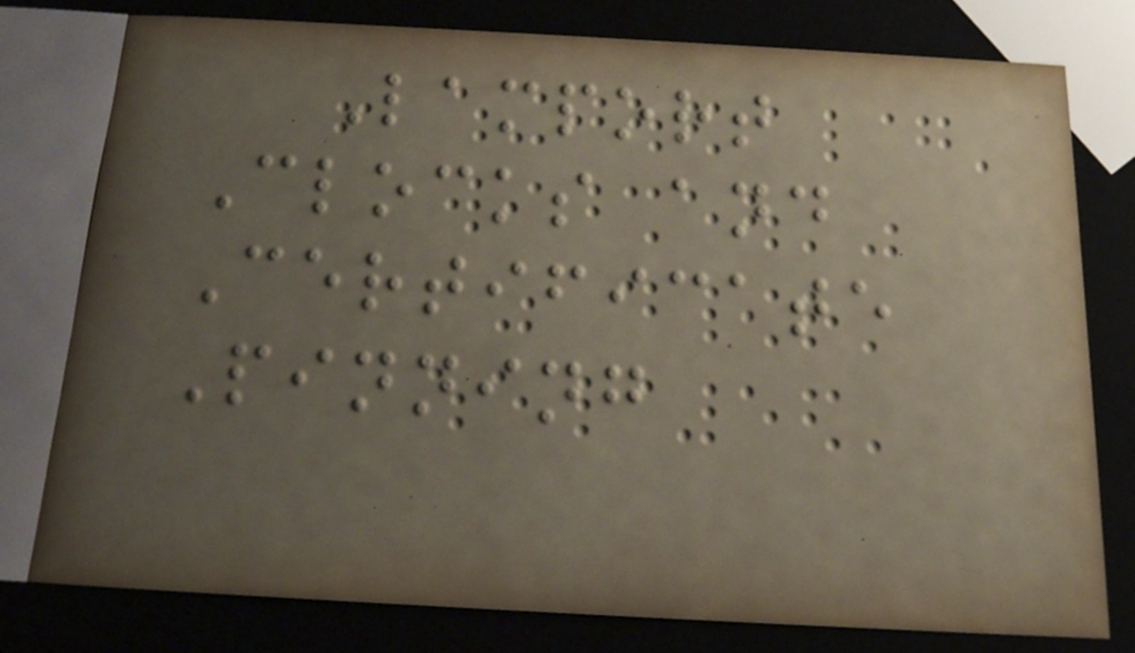Lamport
Clocks and
Certificate
Pinning
